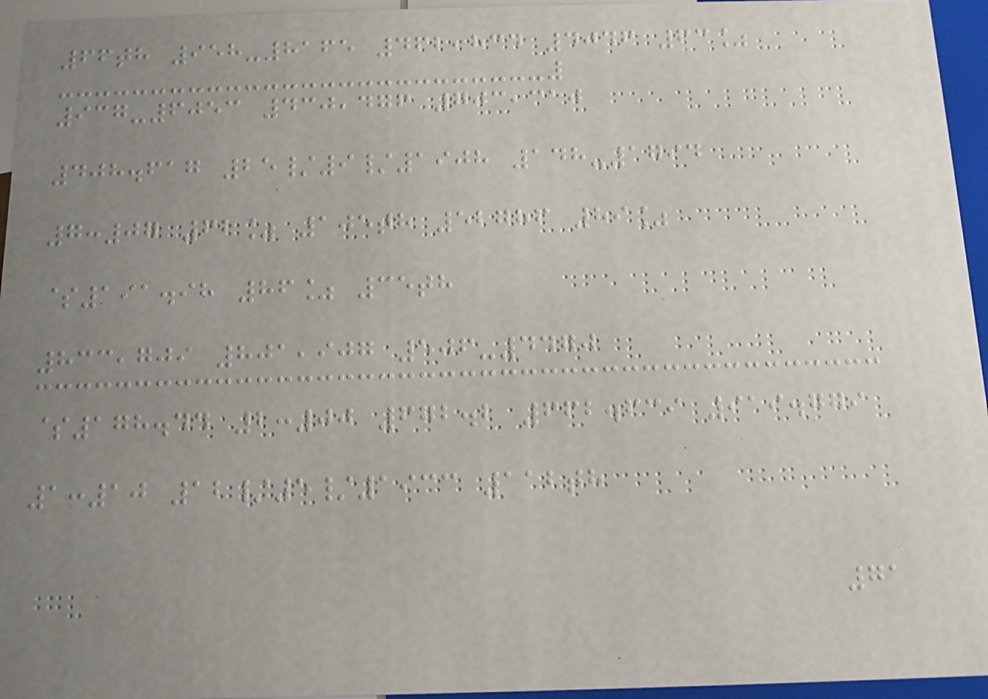66th 958-8165 462,834 4046 63%
937-6053 430,476 703,310
408.617 25/9/1908 148-1794
7:07 62% 105th 52786 89%
$191.98 86% 35th
833,709 801,907 506-4470
$178.44 2:00 672.2 662.639 919.779
1:10 12/5/1933 112th
71
